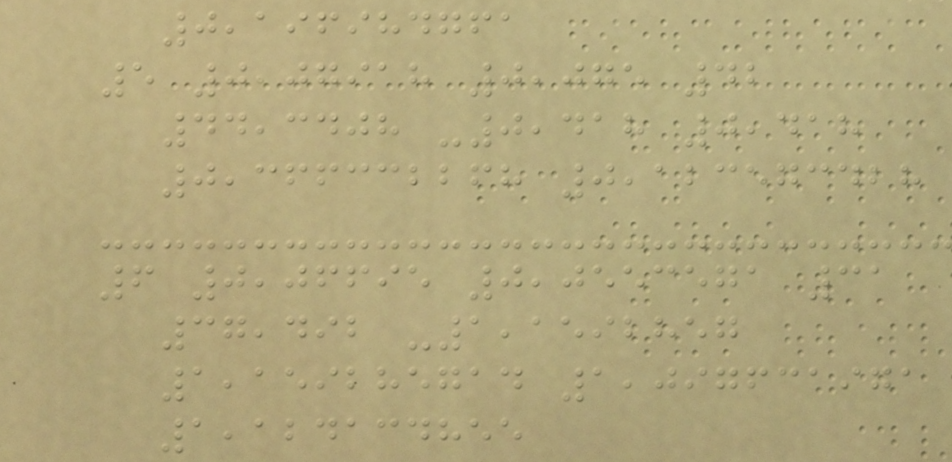0,196984761
5 0,07918 0,075 42
44,3408 -0,418 0,418
0,366332268 0,123573428
6 0,06695 0,0553571 31
37,492 -1,1592857
1,159285714 1,097631971
1,124134855
